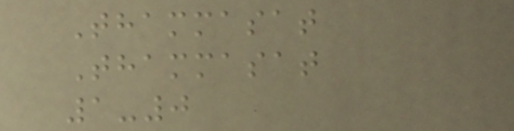Thammasat
Thammasat
1-0
